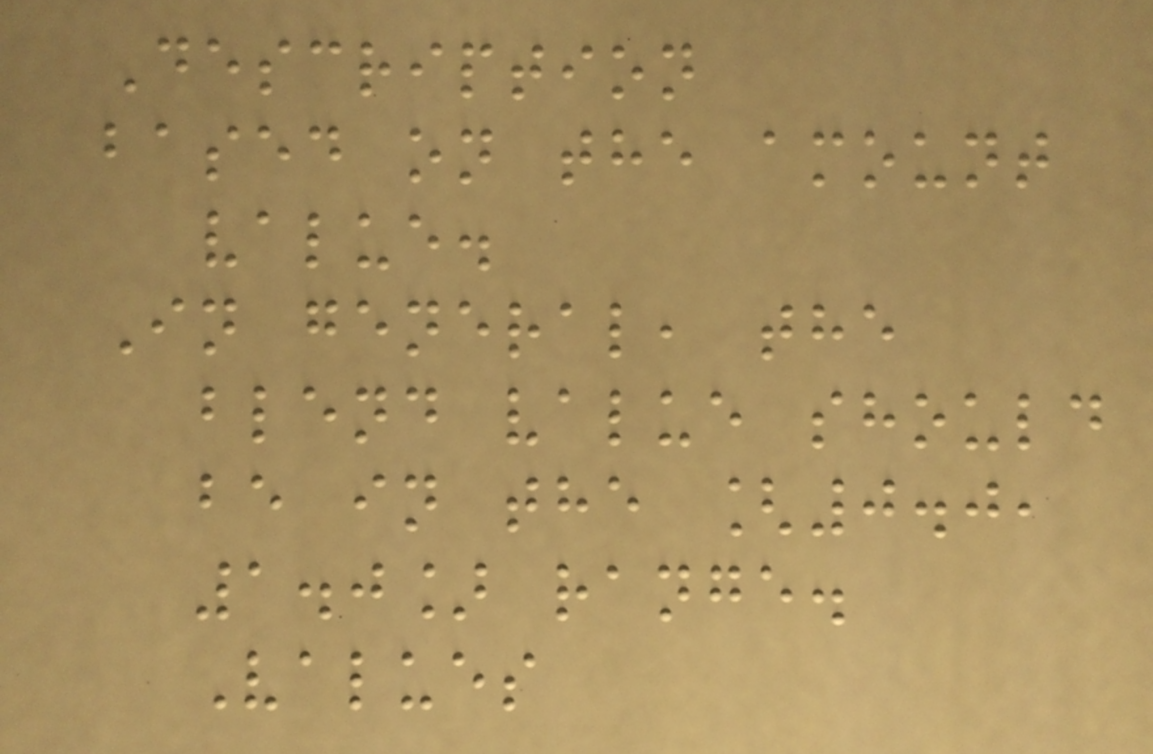Description
based on the amount
value.
In general, the
blend value should
be in the [0.0,
1.0] range.
Values
